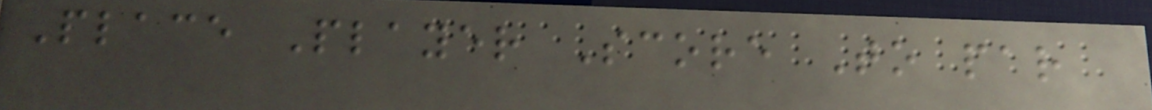Place Player Score To par
